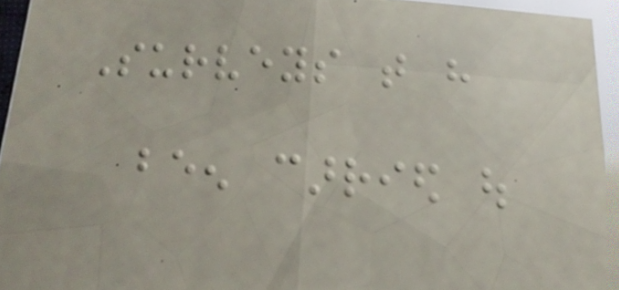Surveys that have
been carried out
